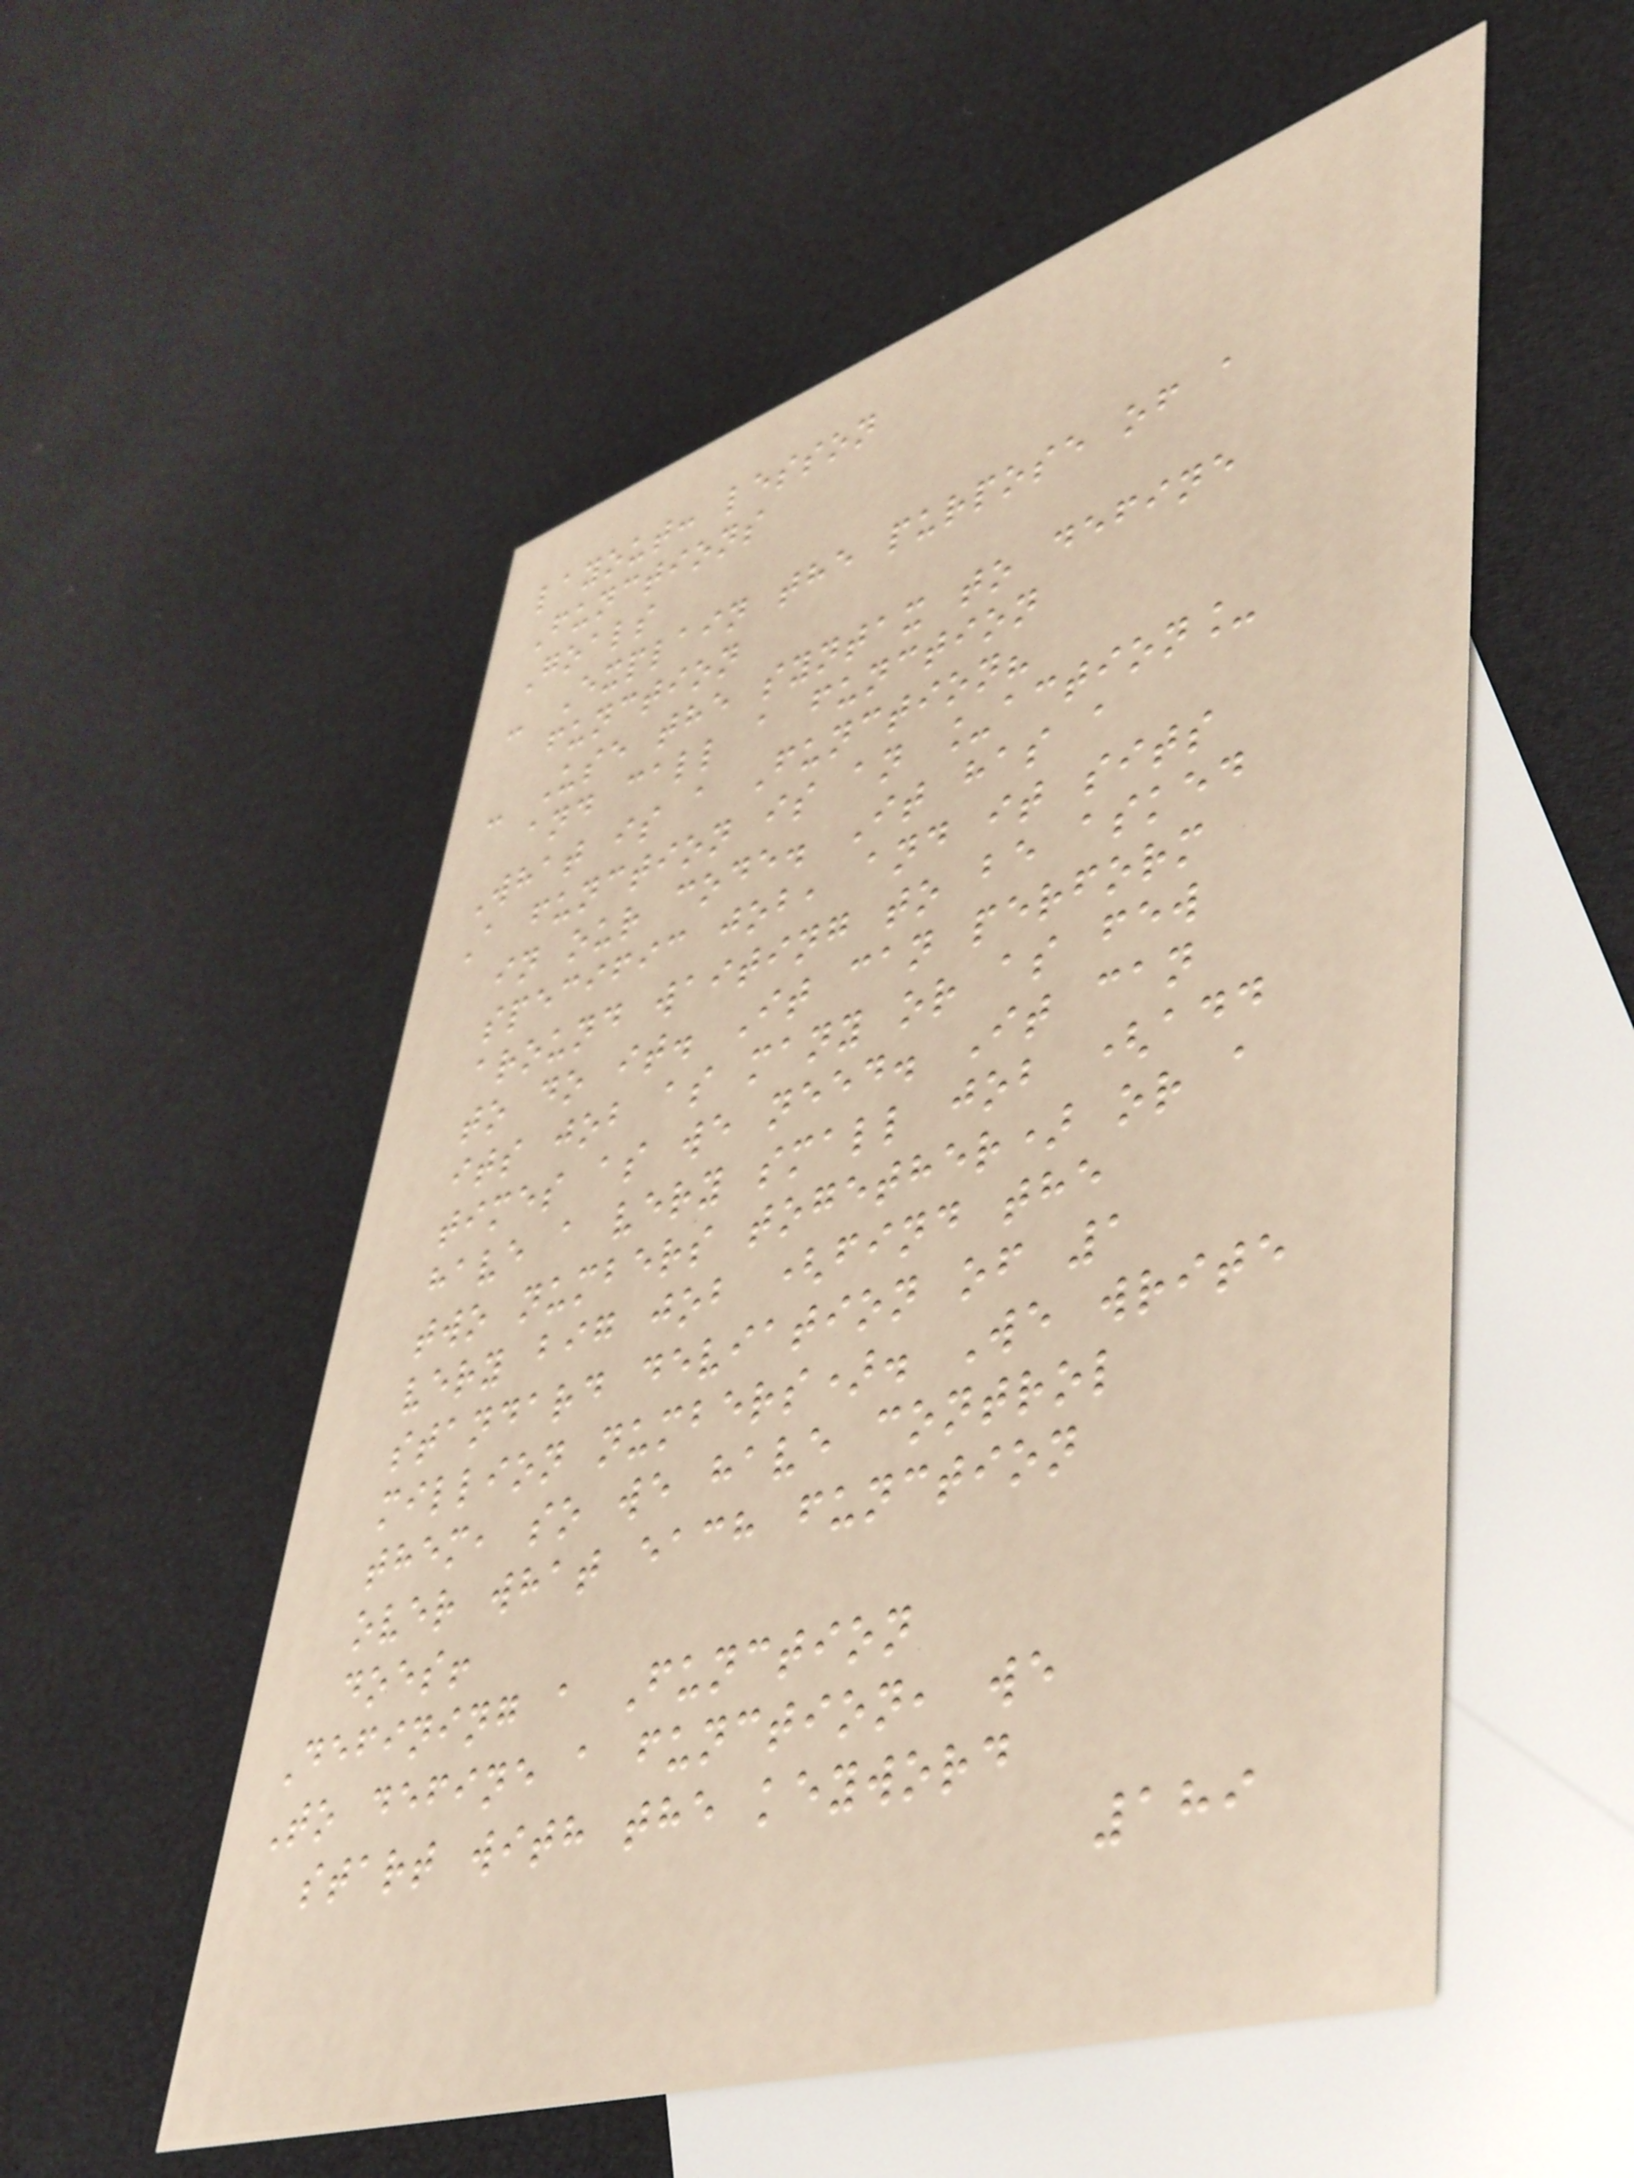layout: lesson
Functions
Goals
- Explain the purpose of a
function
- Use the syntax to define
and call a function
What is a Function?
A function is an _action_
in our code. It has a
specific job, and it sits
around waiting to be asked
to do it. It can perform
its job as many or as few
times as we need. It can
have a very small job (add
two numbers together) or a
very big job (find the
standard deviation of 1
million numbers). We write
them, so we have control
over what each function
does!
Defining a Function
To define a function, we
start with the keyword
189
